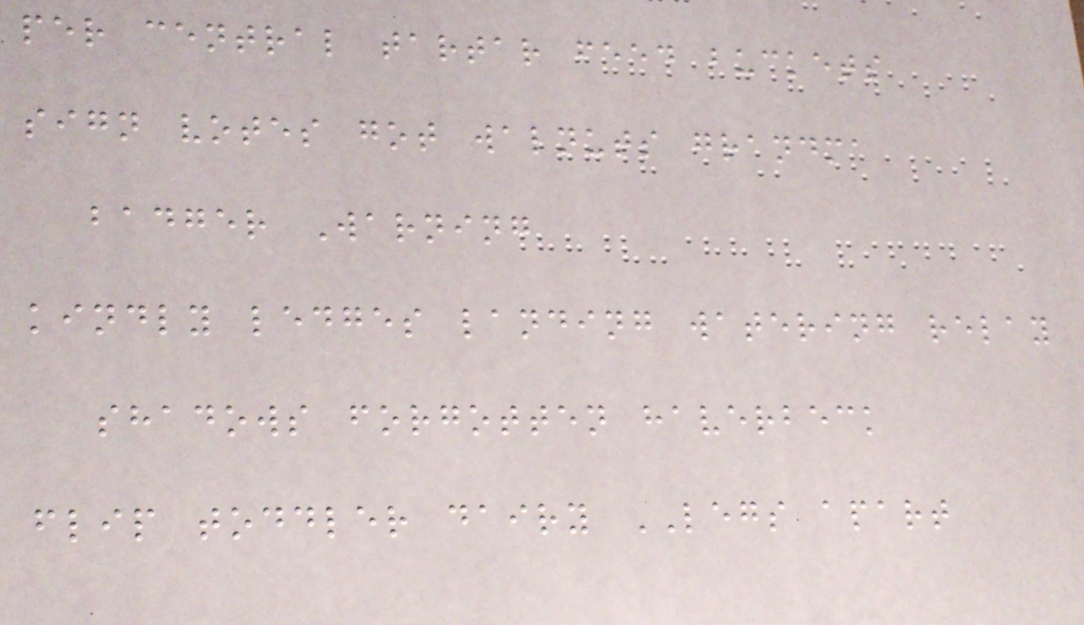per central tartar feed buckets
sign votes got walnuts grandma
badger Warning
kindly ledges landing watering relay
shadows forgotten haverbeck
flip toddler dairy LEGS apart
